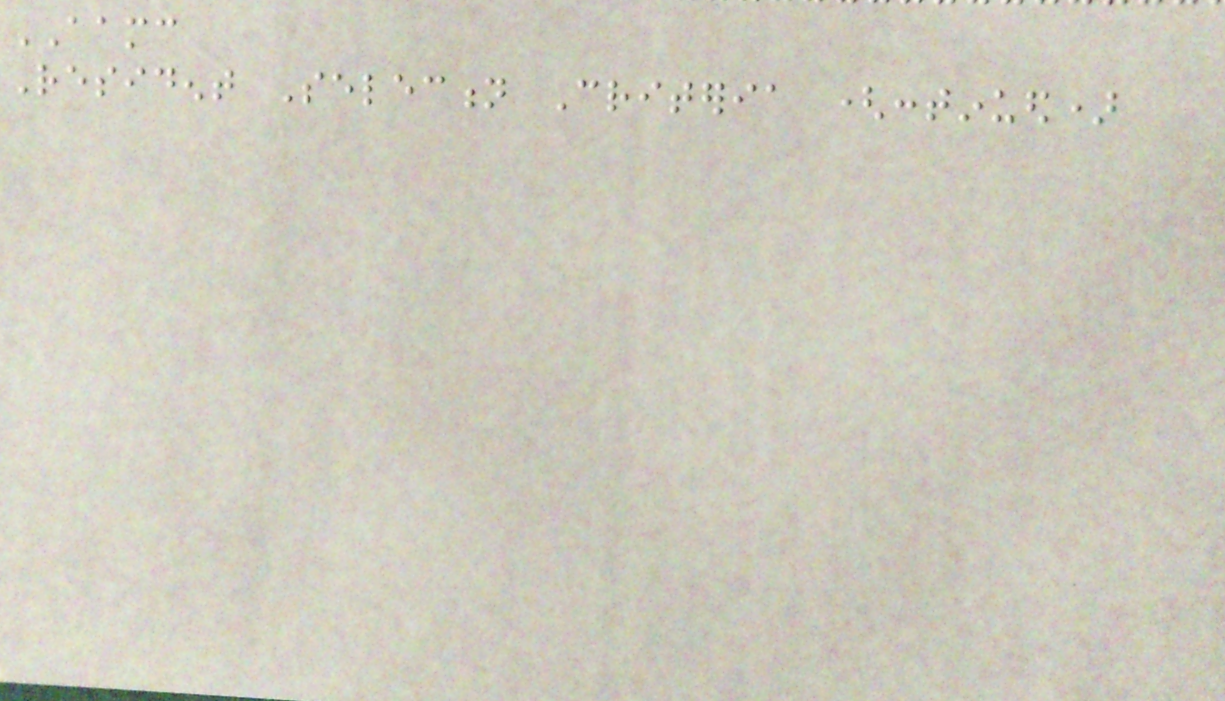AAMC
Resident Selection Criteria (continued)
